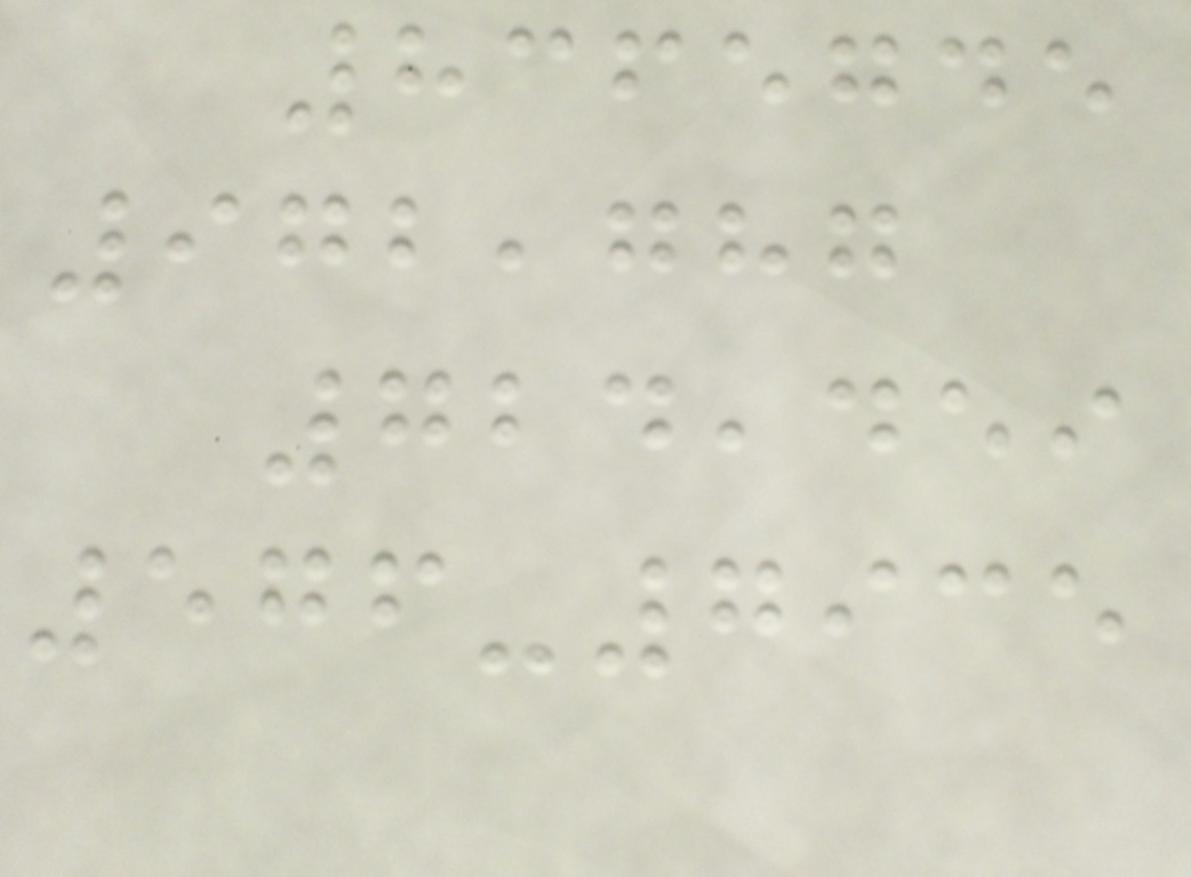8365745
972,787
724,459
576-7935
